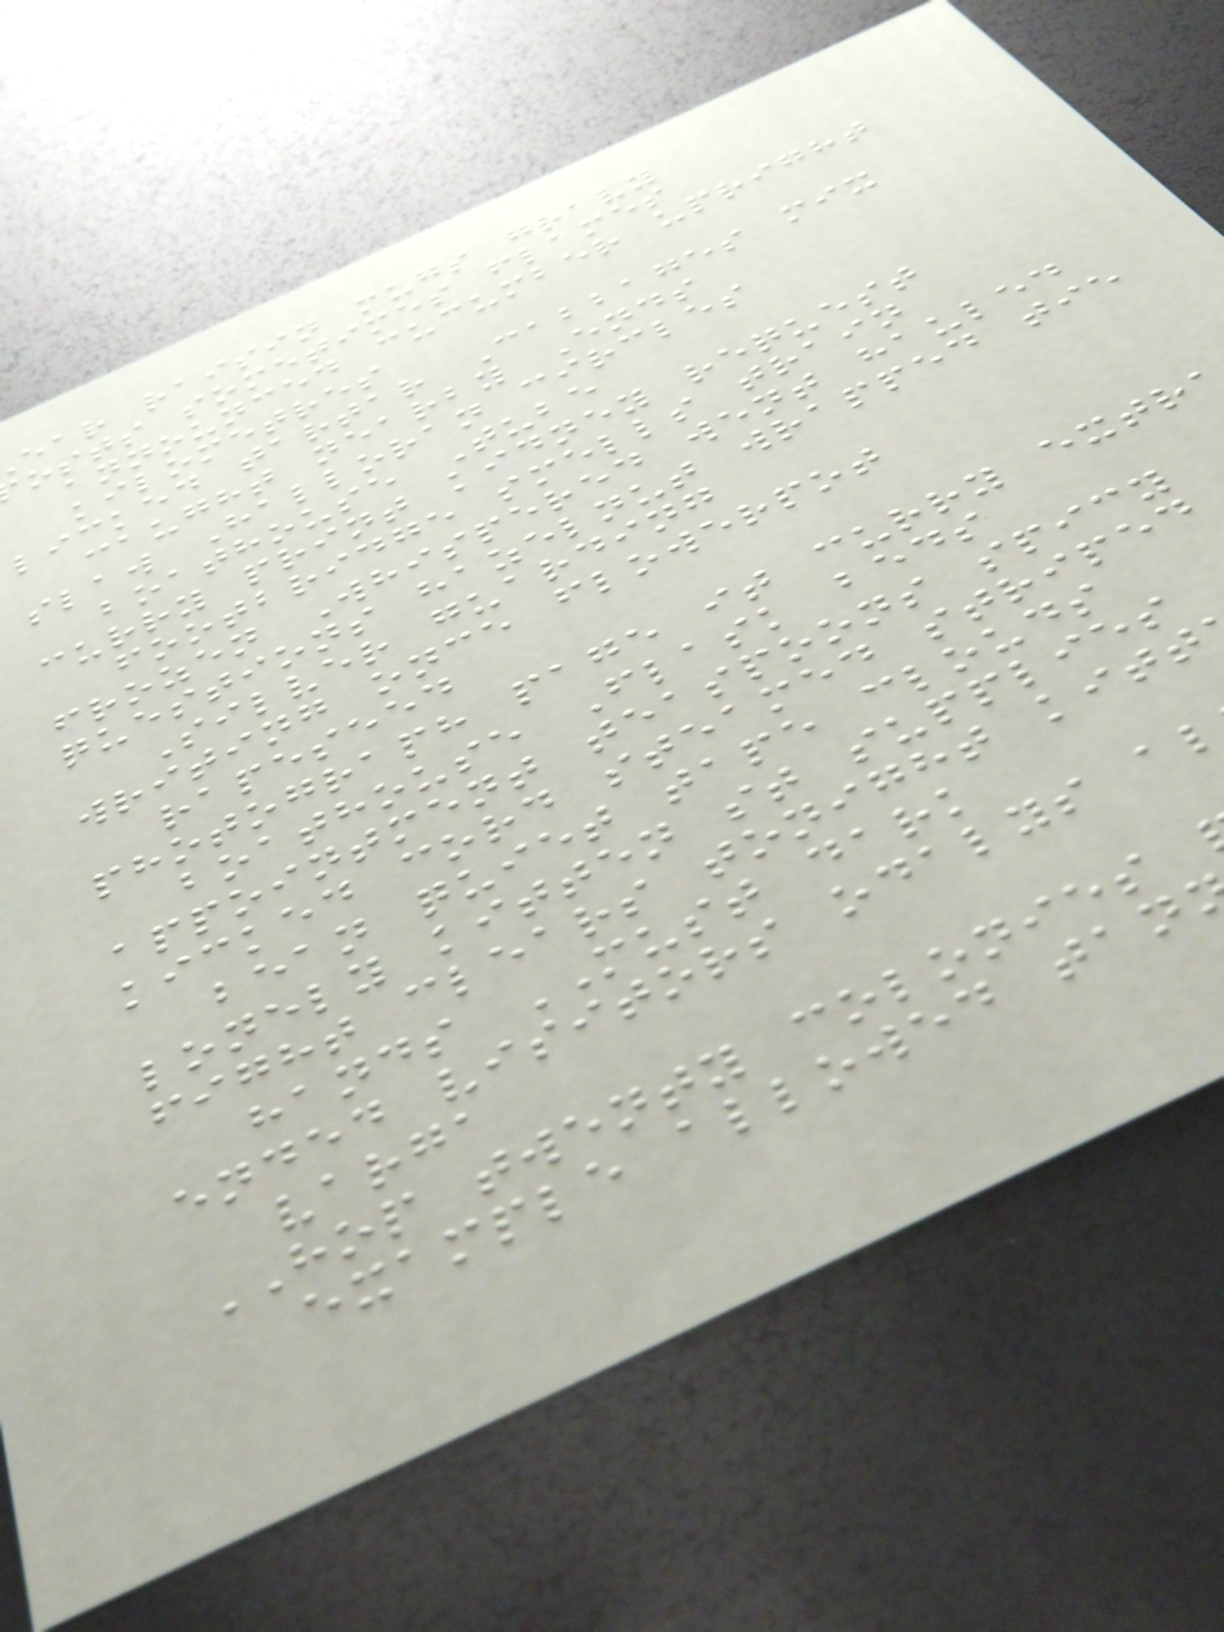ear raisin mugs gravy
osts sometimes flames
announced cucumber upright
kilometres
licked tartar Cabbages mix
caught nearby Ends
slaw Halloran circles
boathouse Tube
curry print kidney request
footbridge smells train
frozen Whispered went hauled
questions hazelnut wrapped tie
Silver guarding
writing once flowerpot
rapeseed
photograph page it curry extr
boathouse Flask beds
appointment teaspoons spicy
kicked cord steamed striped
bean quiet tape clouds
lonely kitten st supplies
fight clears tonight kitt
hands MUST dark
ended visitors odalys a
varga
HOP twenty colonies
example allowed tan
